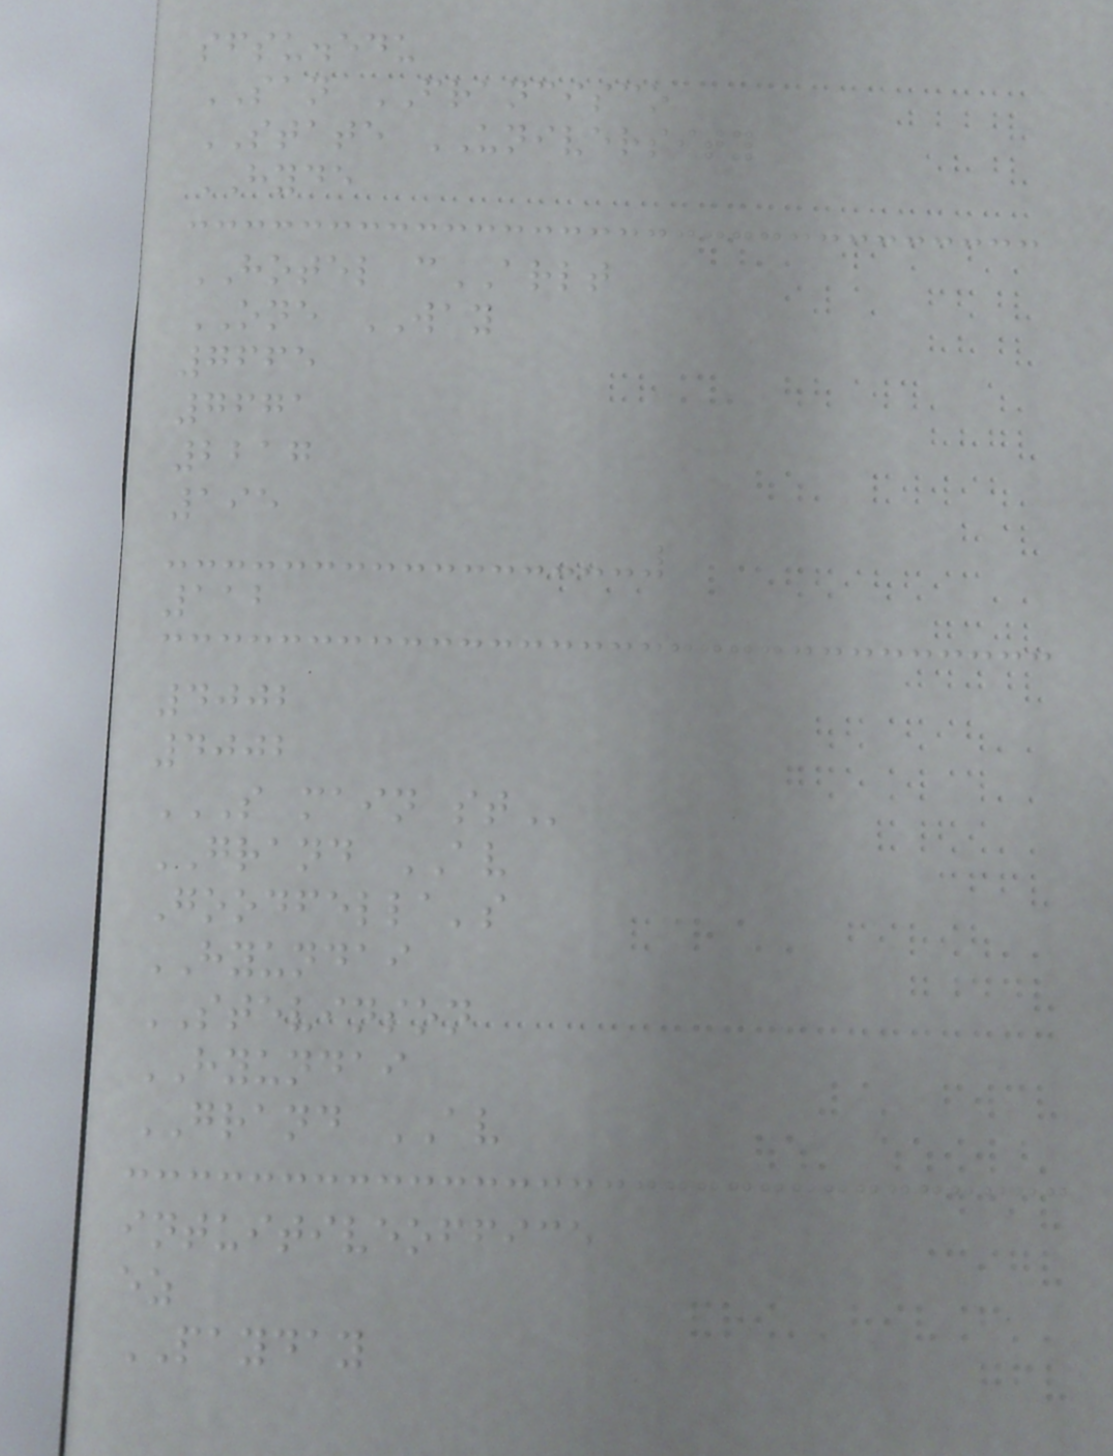sfsu.edu
SAN FRANCISCO
STATE UNIVERSITY
HYDE
HOTEL cARLT
ONE WAY
7665
7671
2217
195
112
4002
4002
S MAIN ST
GRAND AV
Goodfella's
HYUNDAI
STEVINSON
HYUNDAI
GRAND AV
intuitiveoffice
ez
PAYDAY
